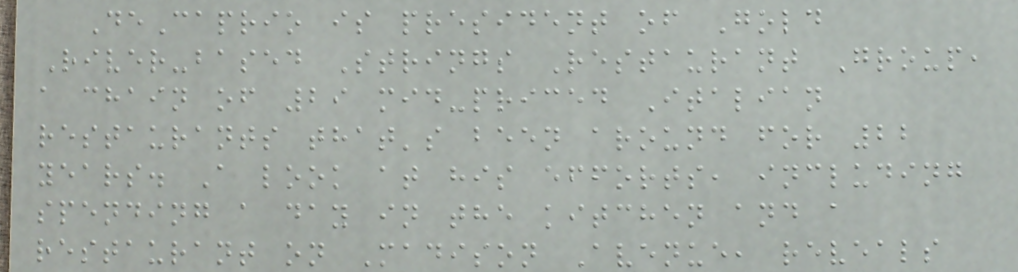DeCaprio is president of Gold
River-based Strings Restaurant Group,
a chain of 29 mid-priced Italian
restaurants that's been around for 22
years. A look at his efforts, including
spending a day in the kitchen and a
restaurant on Madison Avenue, reveals
